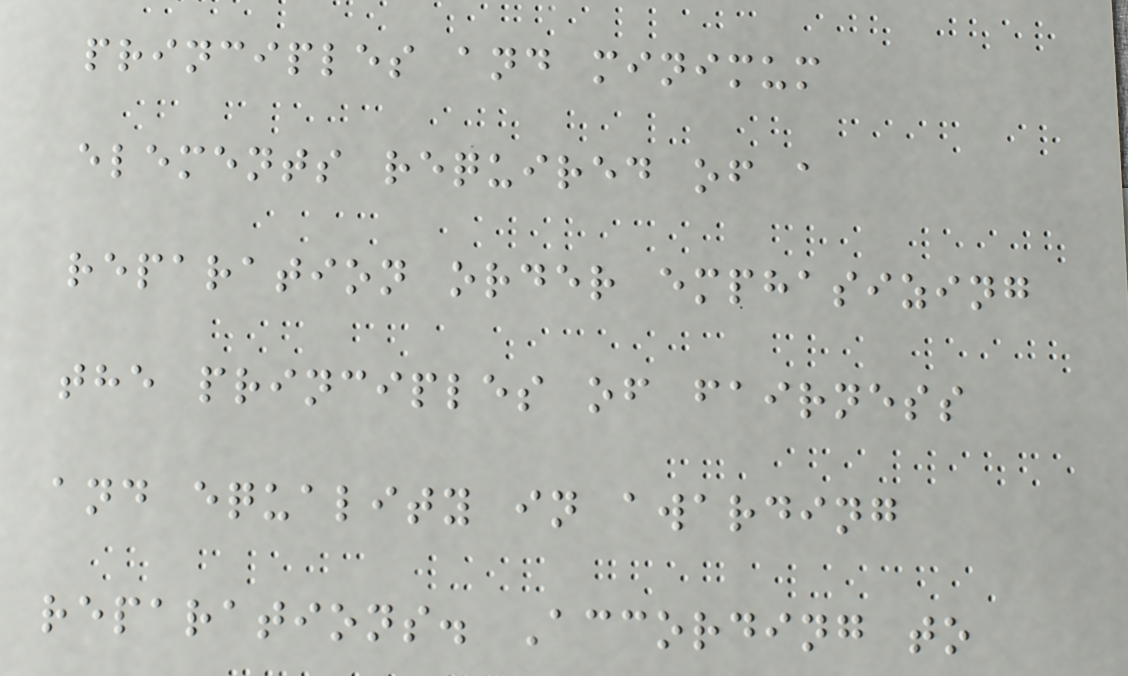principles and minimum
elements required of a
reparation order emphasizing
the principles of fairness
and equality in awarding
reparations. According to
